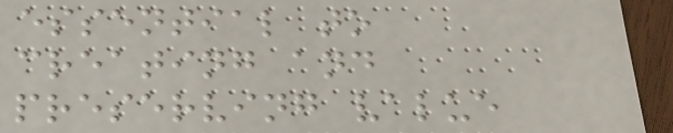essential to
creating and
preserving value
